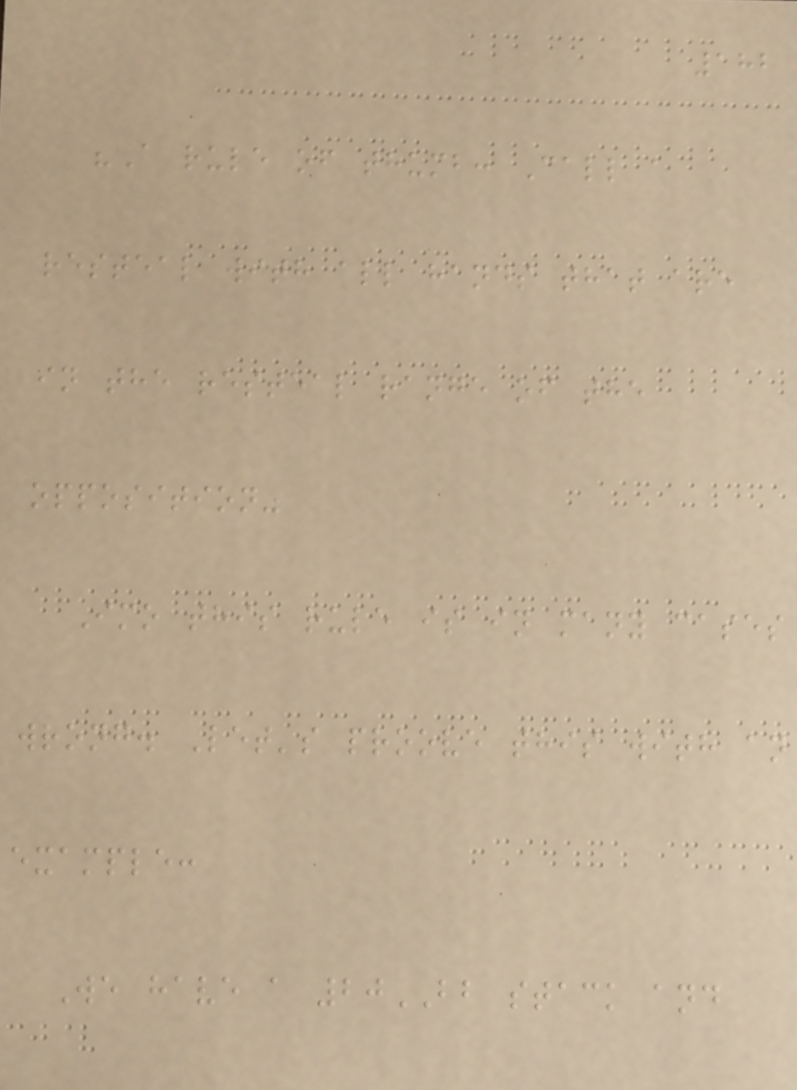182
"A rule of thumb: Call a
resteal with all hands that are
in the resteal range of the
opposition"
Imo this rule is in many cases
wrong. Let's proove this with an
example:
We have a 20BB stack and
